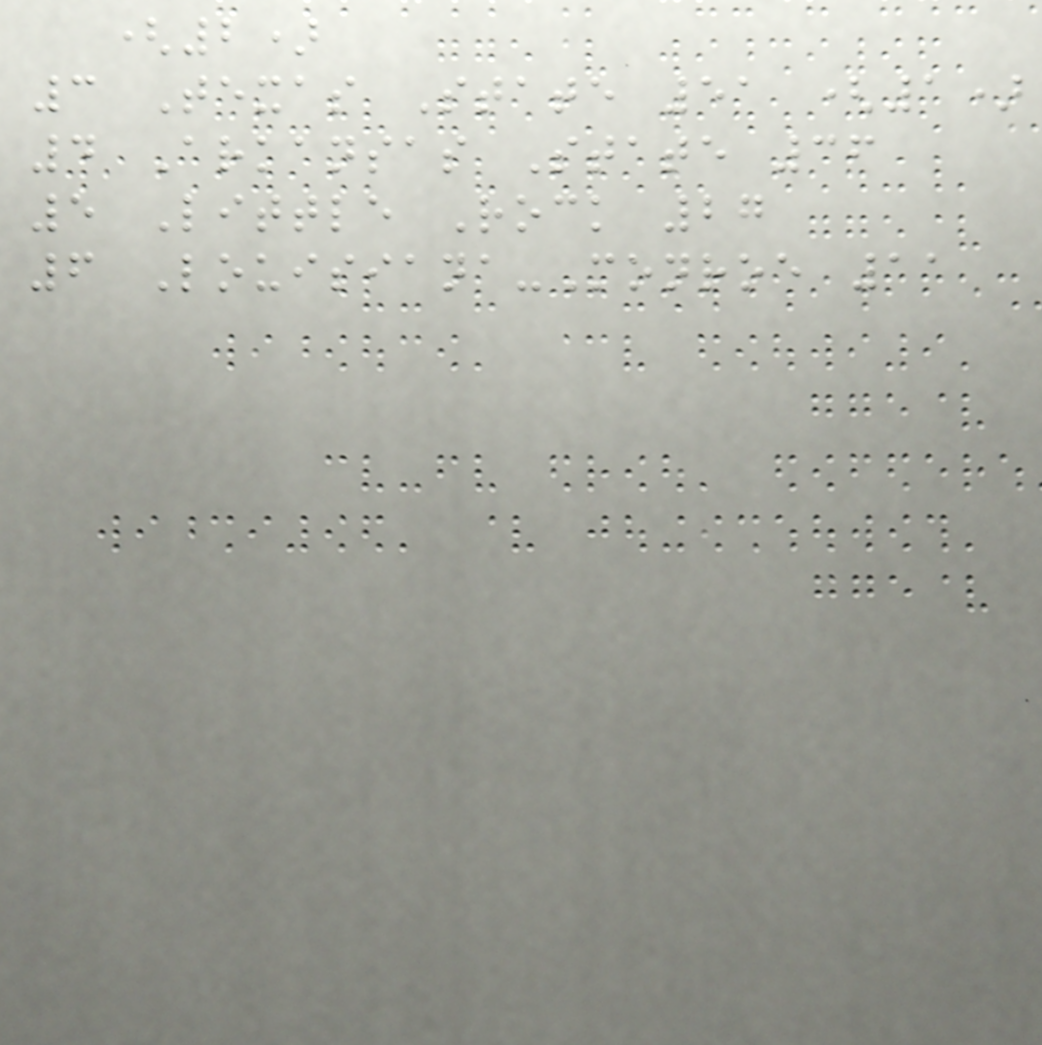(2)
3 Texas State 51 (1)
4 Arkansas State 36
5 Little Rock 27
6 Louisiana-Monroe 11
